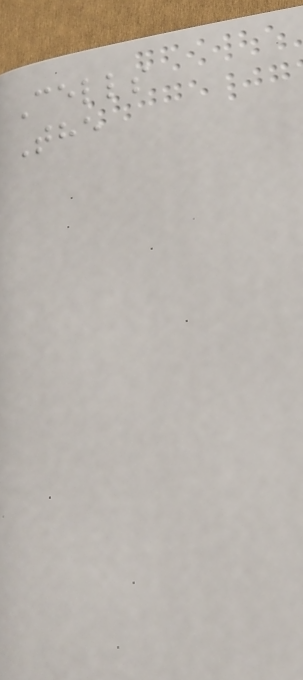Cells
The
